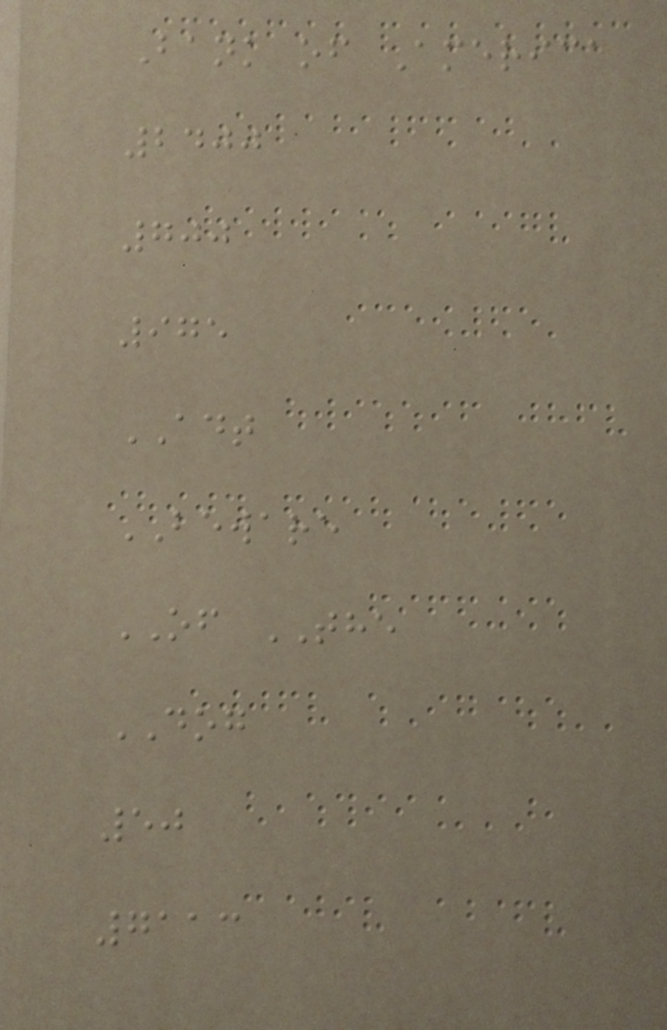Bank of America
2400
700
975
ADT
BEWARE
OF THE
DOG
50
7113
